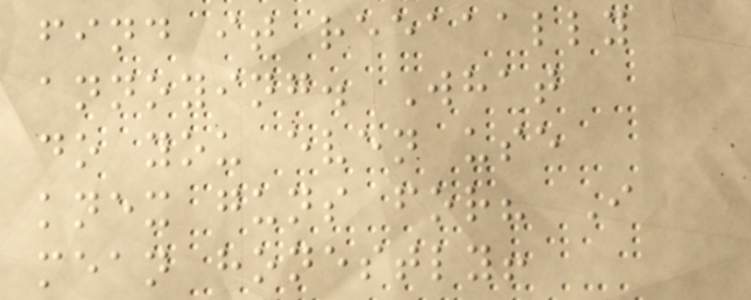find it reeaaally
annoying. What
do you even use
knex guns for? I
mean honestly!
